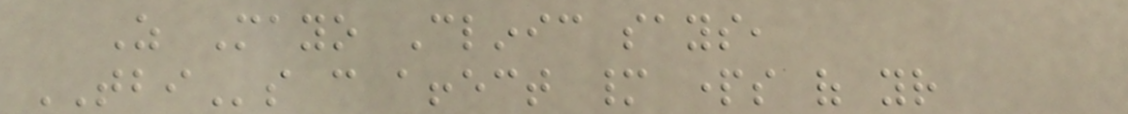As Mayo Clinic says,
TBIs can affect many parts of your
